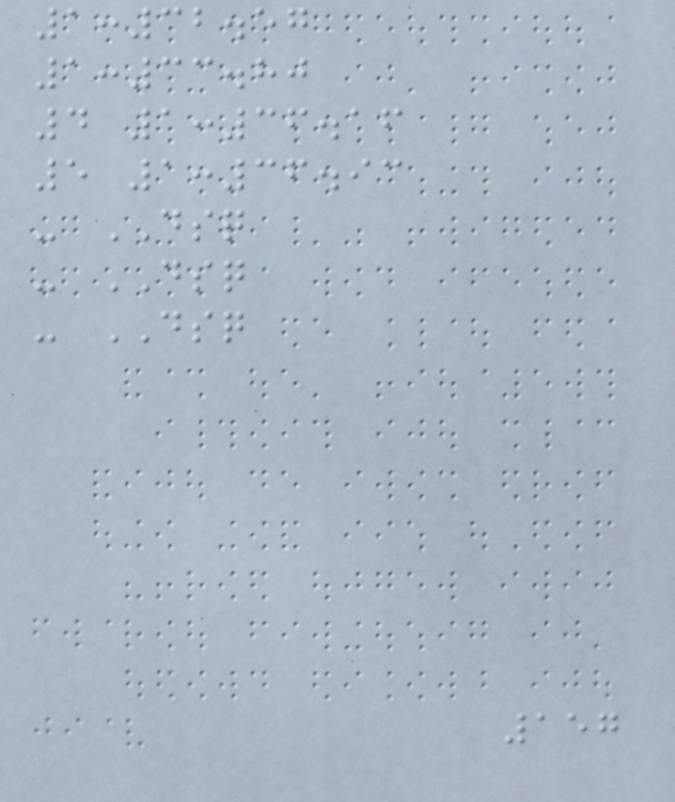1:32.57
1:33.80
4 1:36.16
5 1:36.93
- DSQ
- DSQ
- DSQ
157
